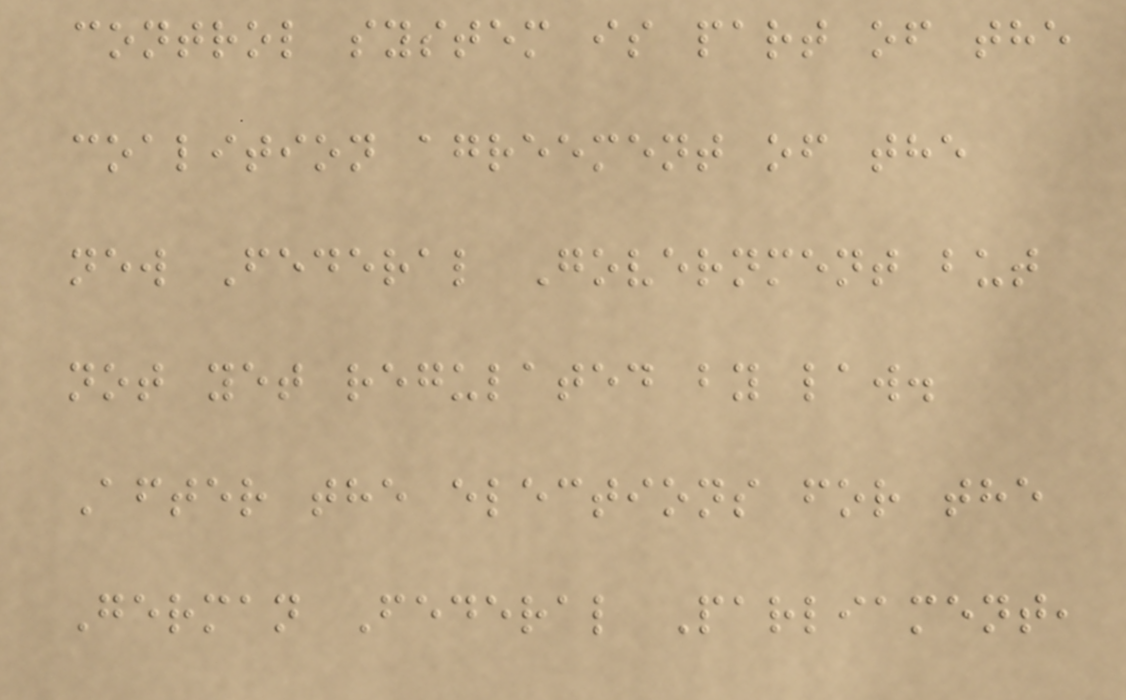control system is part of the
coalition agreement of the
new Federal Government but
not yet regulated by law.
After the elections for the
German Federal Parliament,
